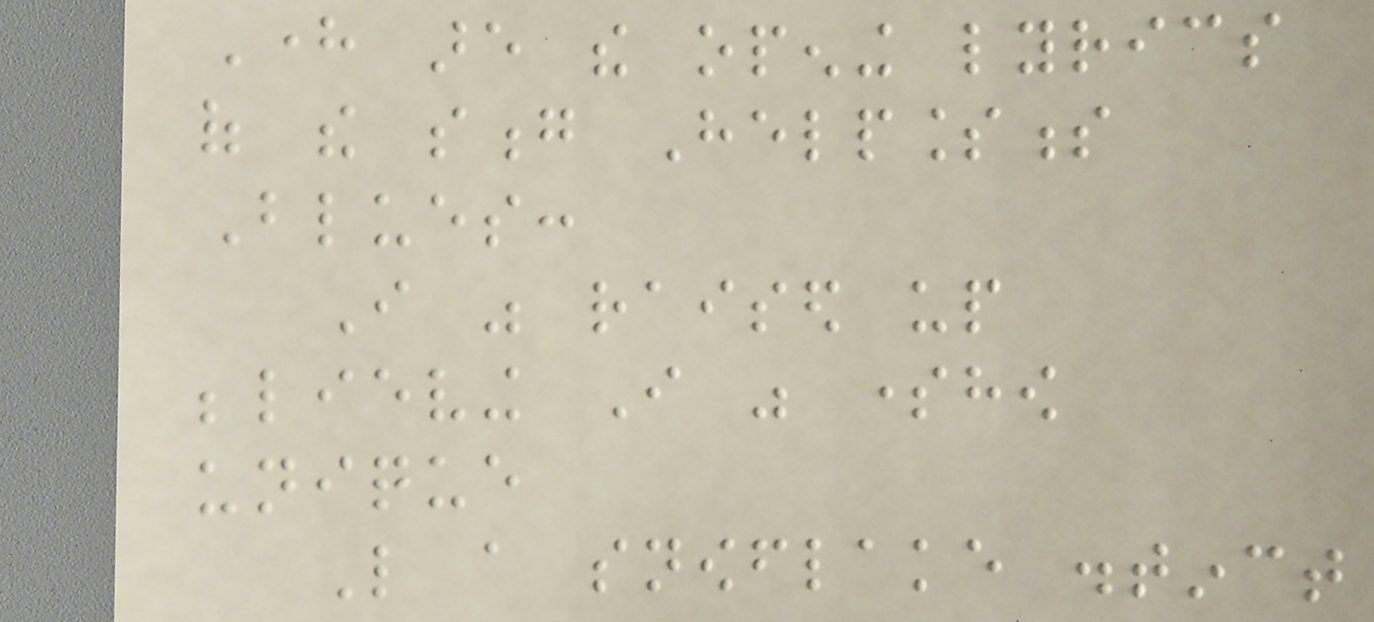Here are the opening lyrics
of the song Helplessness
Blues:
I was raised up
believing I was somehow
unique
Like a snowflake distinct
